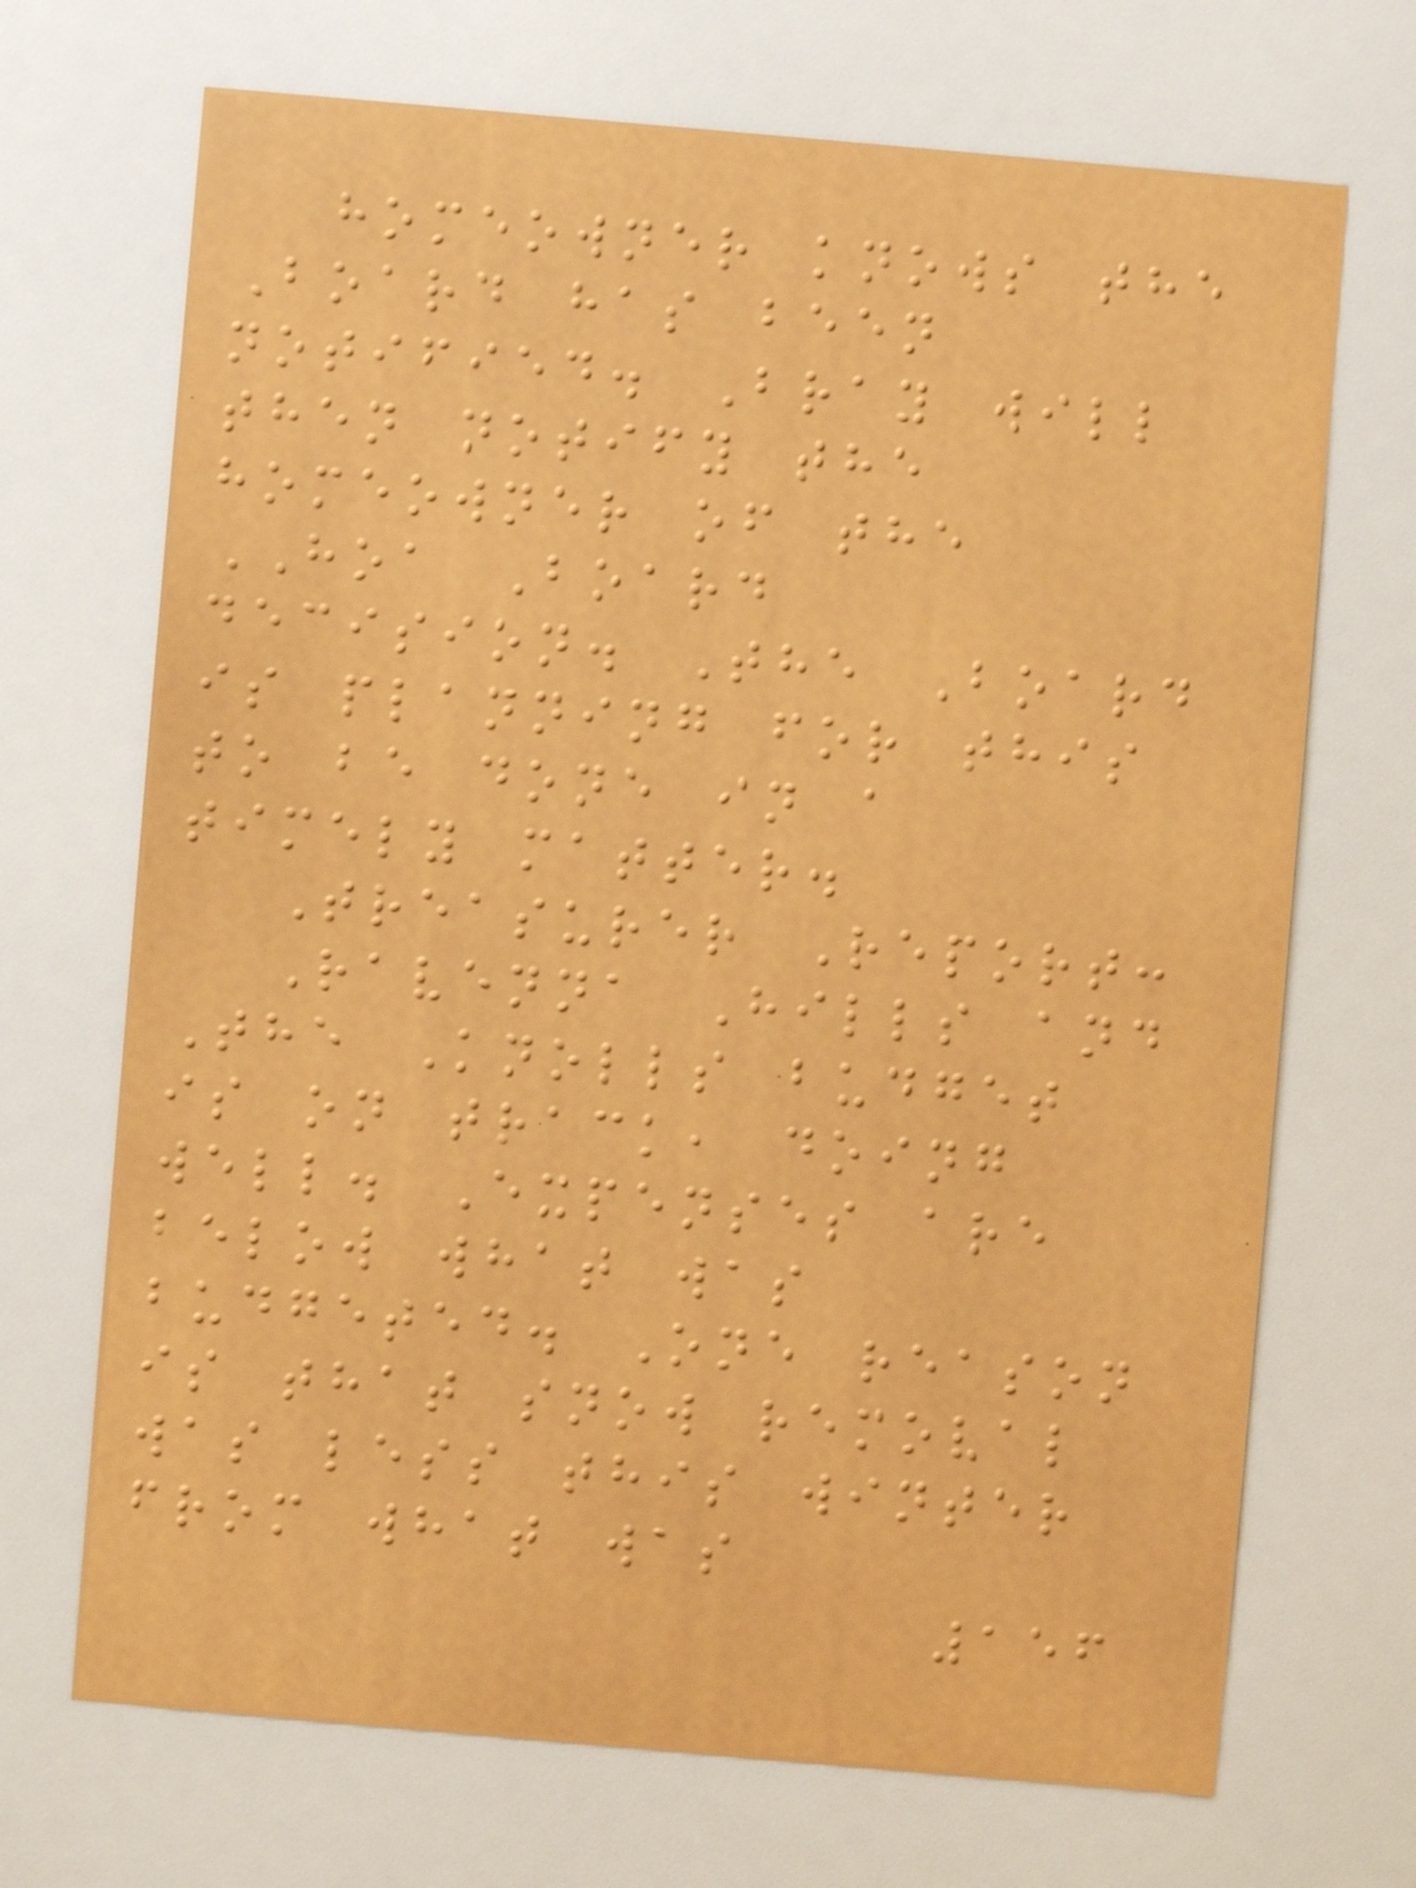homeowner knows the
Board has been
notified. Bray will
then notify the
homeowner of the
HOA Board
decision. The Board
is planning for this
to be done in a
timely matter.
Treasurer Report:
Ravenna Hills and
The Knolls budget
is on track, doing
well. Expenses are
below what was
budgeted. One reason
is that snow removal
was less this winter
from what was
156
